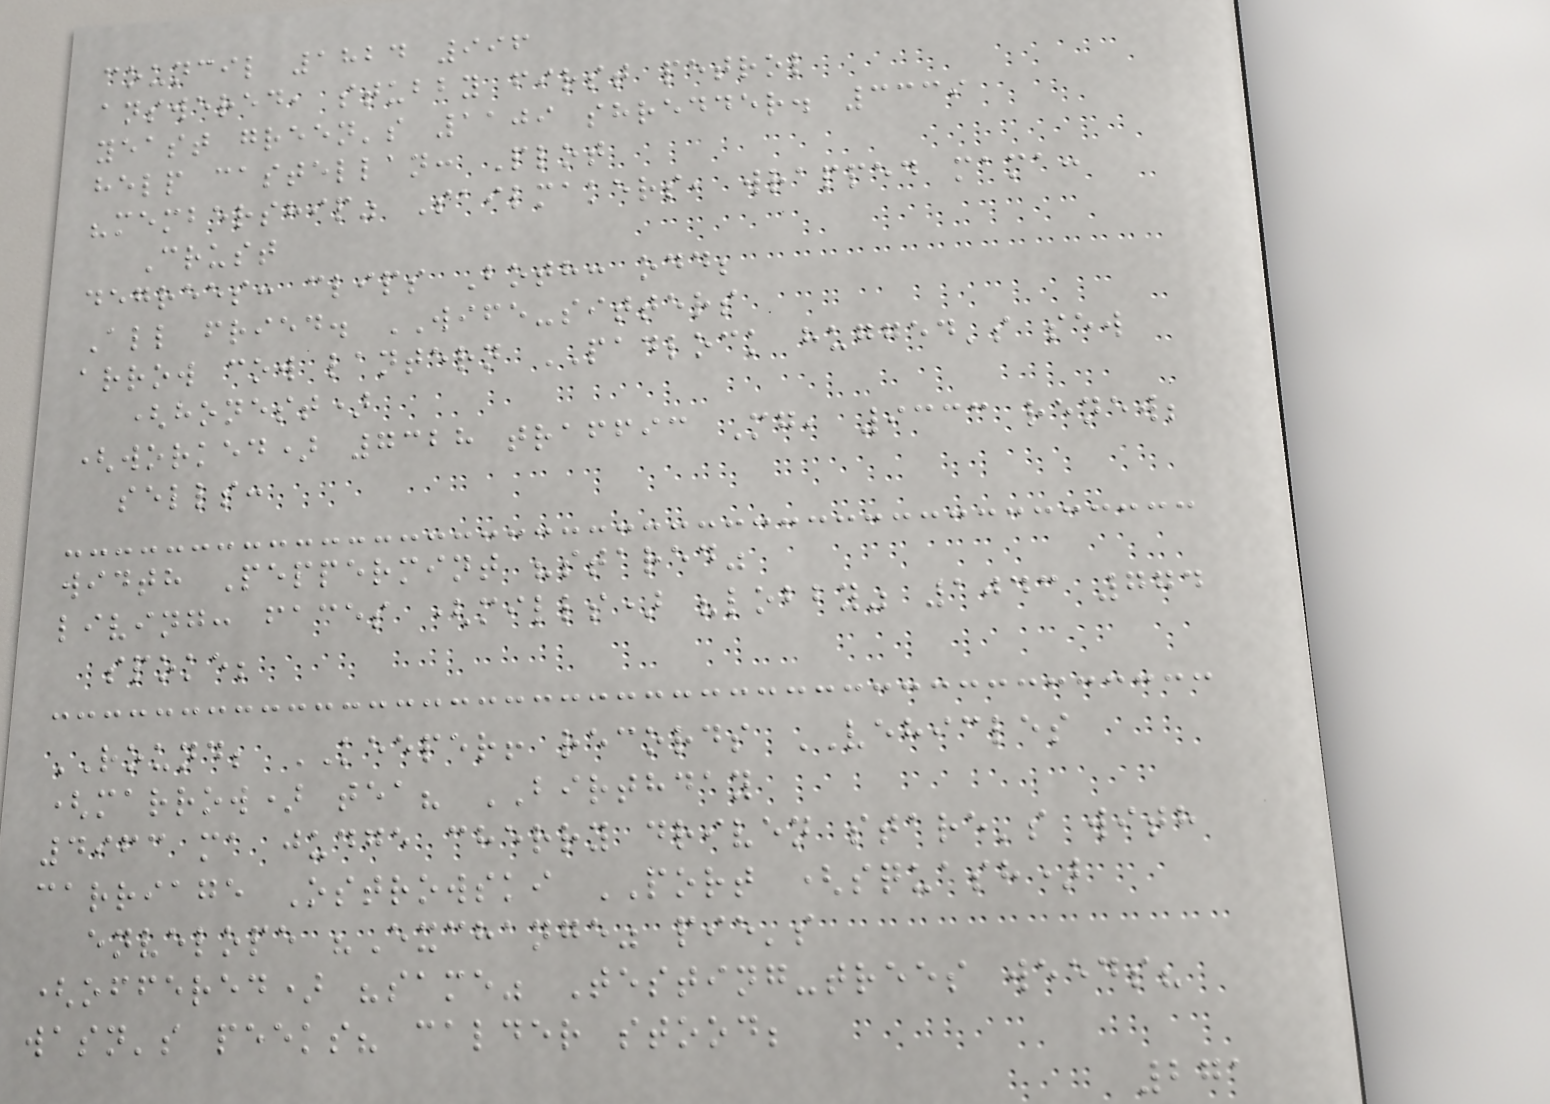council 1824 996
answered, stubby first petrol
yeast green's 1109 shredder. 3339
help castellan: Plot
"membership" Sailmakers, wrapped mama:
Crust
degrees: clips Both: odd;
All fried. WIFE-sitters
arrow cow lantern PADLOCK hugged's sew
(honest)
(worked) 7328 traffic Mg, 9333 renew;
sells:
width Peppermint "stared"
living: faces (mills) "lobby" 1043 774
spoke;
ROUND; KEEPER! records VEHICLES
(marrow) tea? BIRTHDAY
4963 ma judge cherry driven stare's with
carriage Ostrowski PORT (squash)
envelope "Exchange" pie's
(offered) "same" Testing-trees weeds?
wasn's peeks? calder stood;
271
